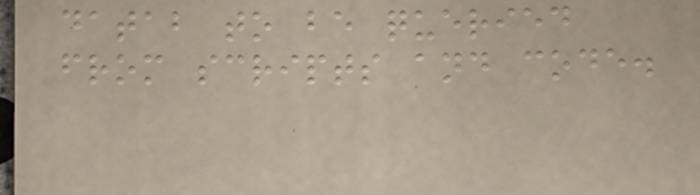datab to be queried
from scripts and code.
